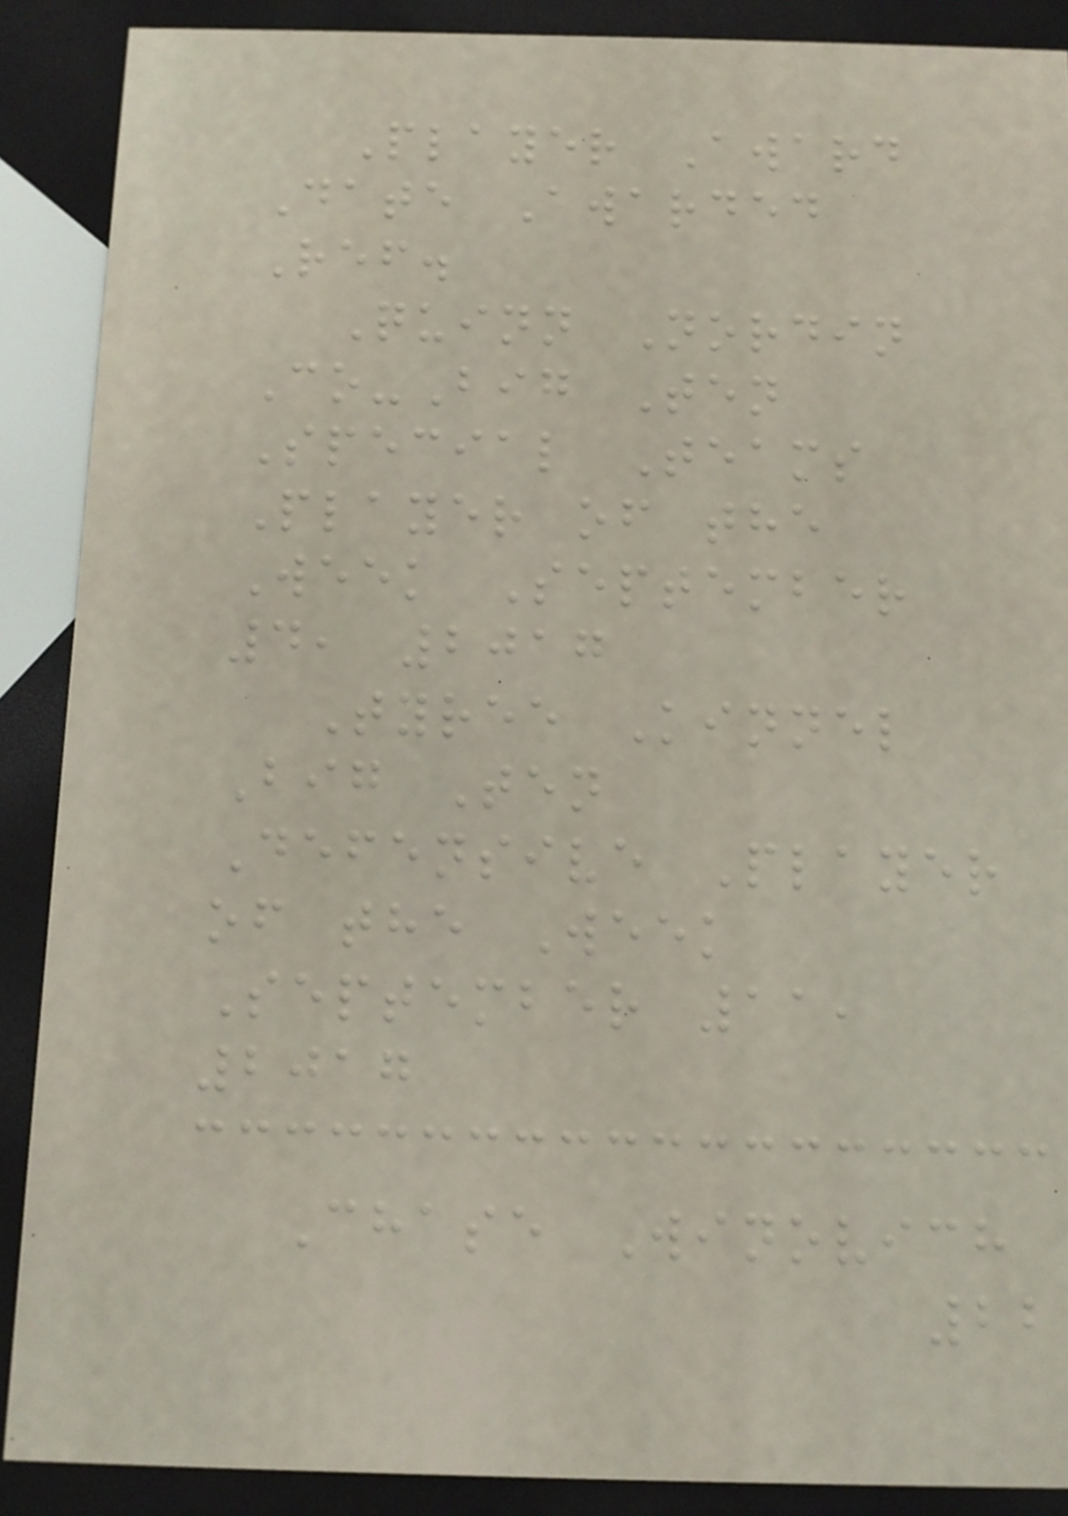Player Award
Date Awarded
Ref.
Quinn Nordin
Co-Big Ten
Special Teams
Player of the
Week September
4, 2017
Tyree Kinnel
Big Ten
Defensive Player
of the Week
September 11,
2017
Chase Winovich
22
